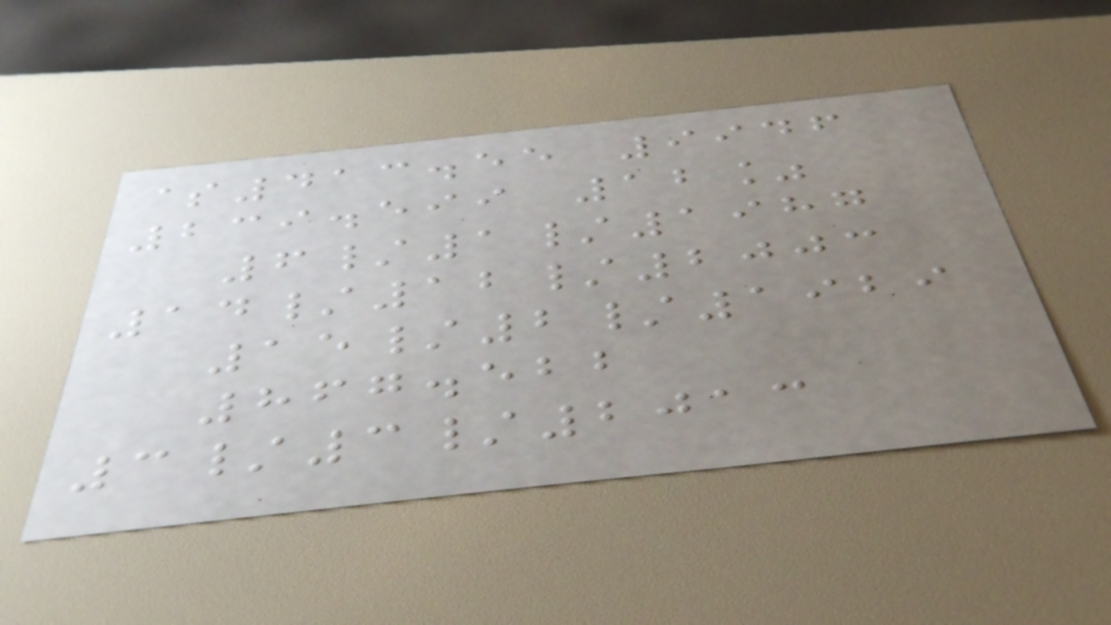$413.55 9946
239.599 12%
6/1/1987
14/12/2003
15/2/1929
867.522
3/3/2013
